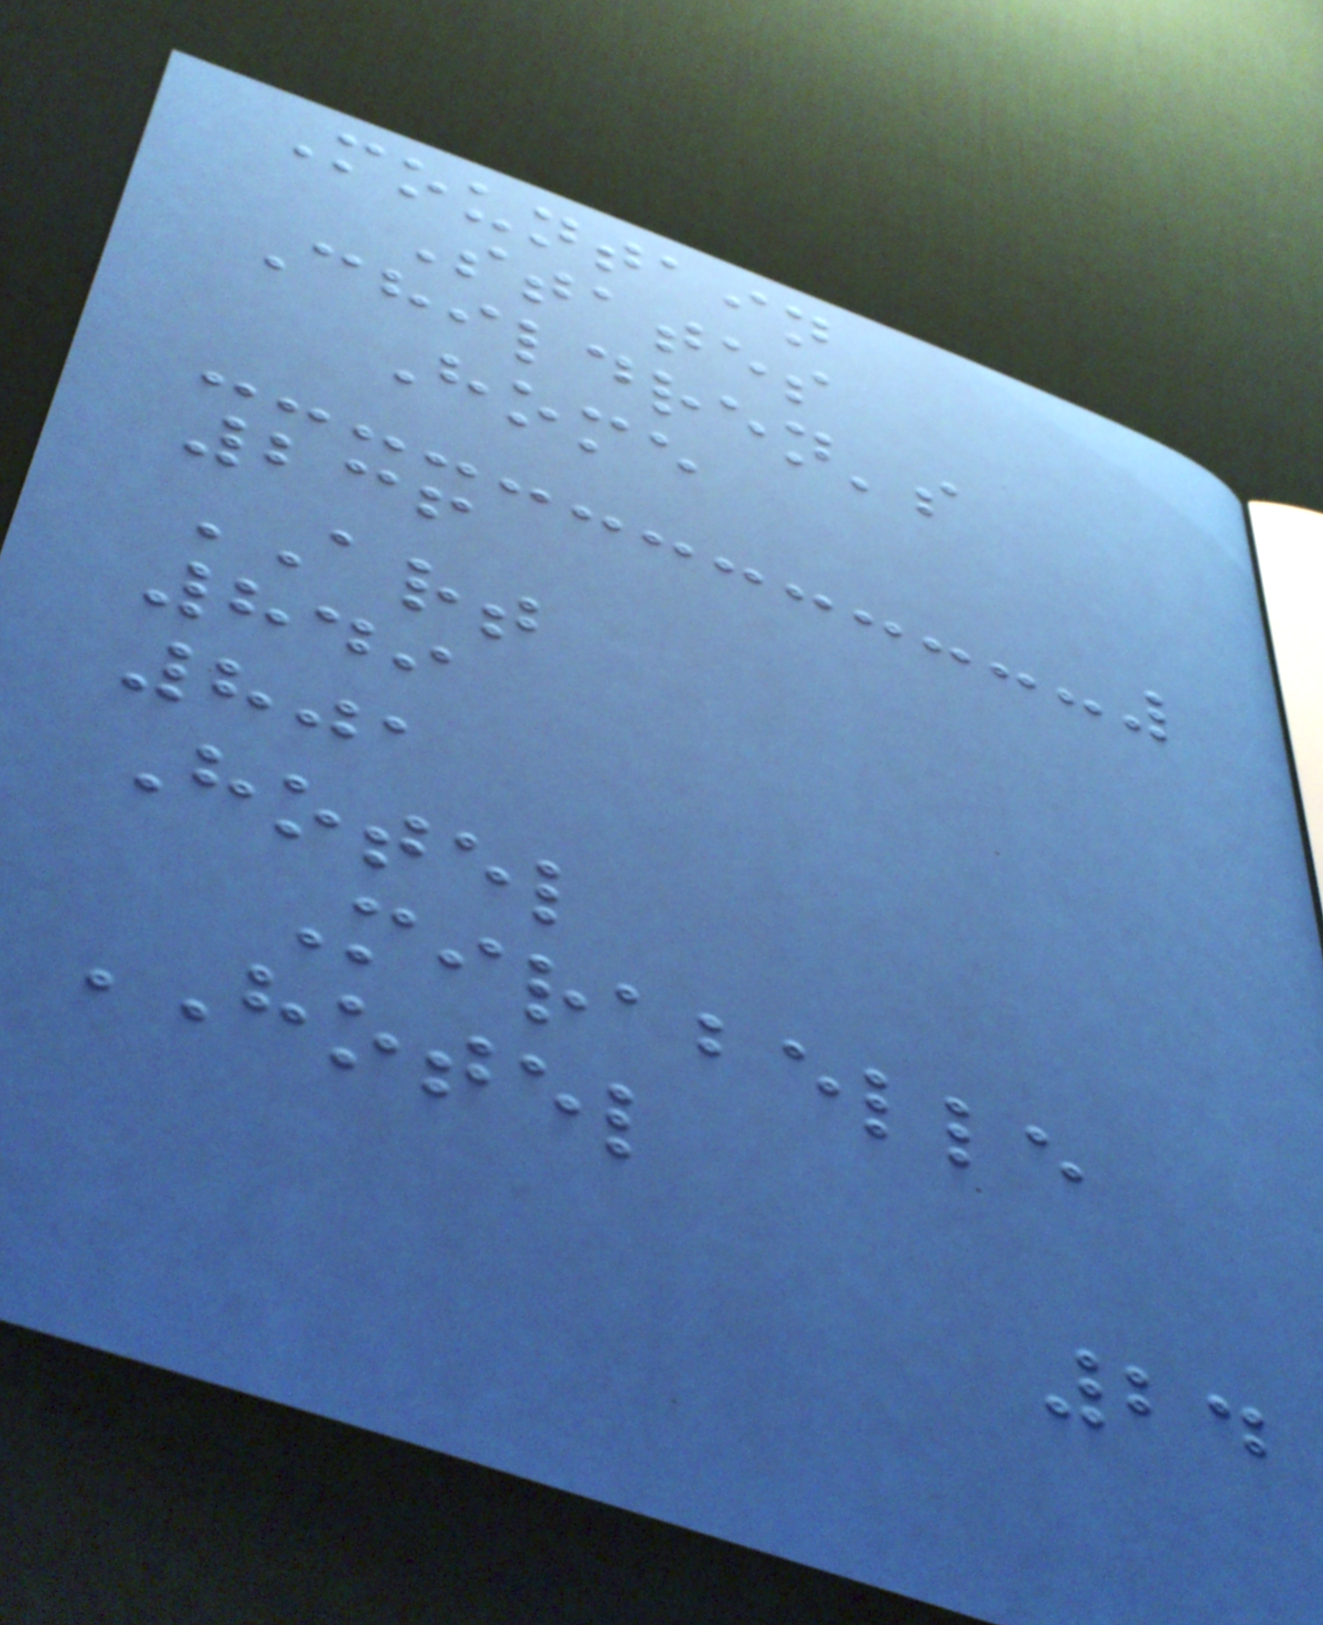Mountain
States
Children's
Home
236
ART
849
801
Hotel
Mirabelle
HOTEL
24
